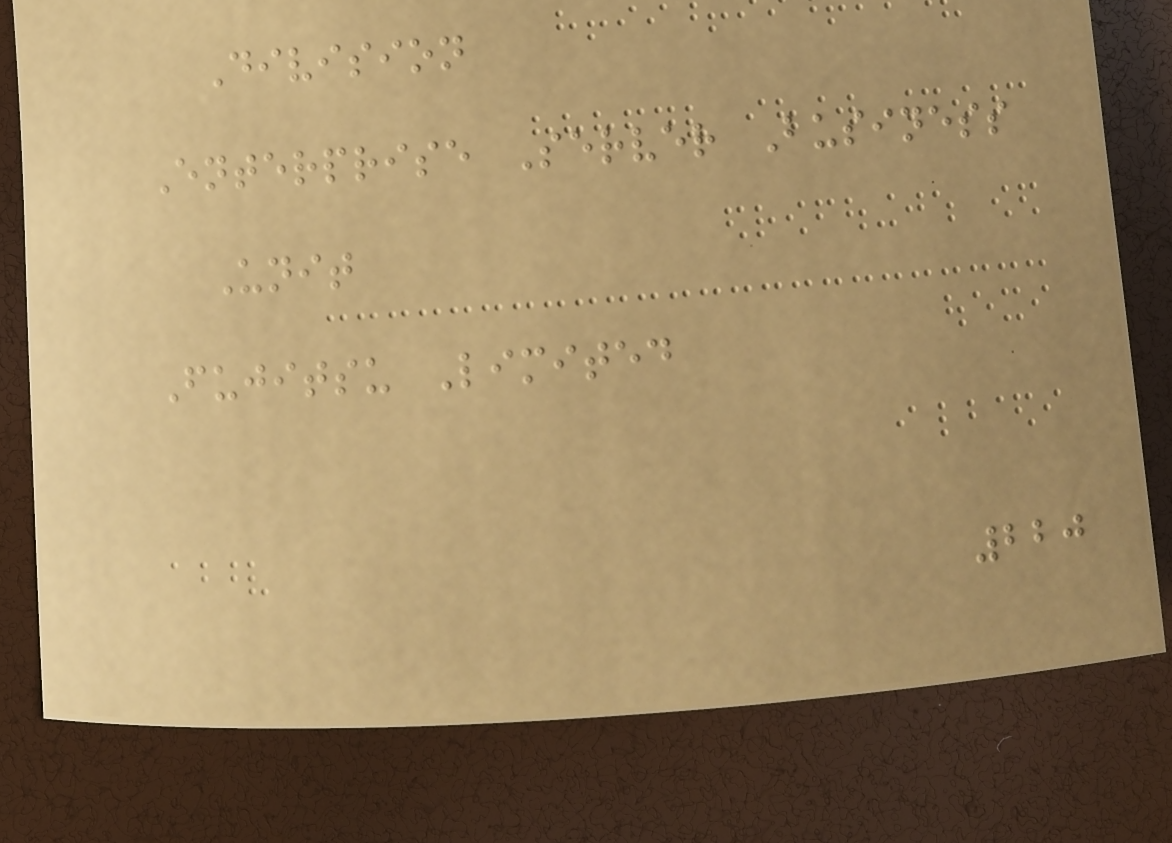Division
Enterprise Server Business
Unit
Fujitsu Limited
220
